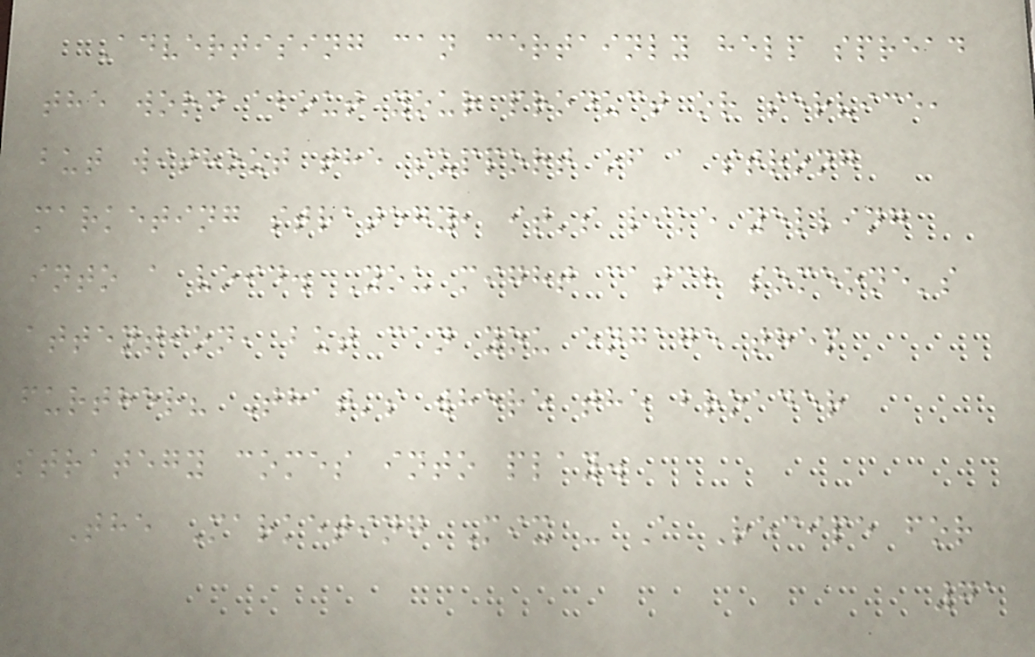Advertising can certainly help spread
the word about your product or service,
but without the support of a strong
marketing strategy, it's like yelling
into a void. You might catch someone's
attention, but can you engage them
further? That's where the broader
strategy comes into play.
The Marketing Mix - A Recipe for
71
